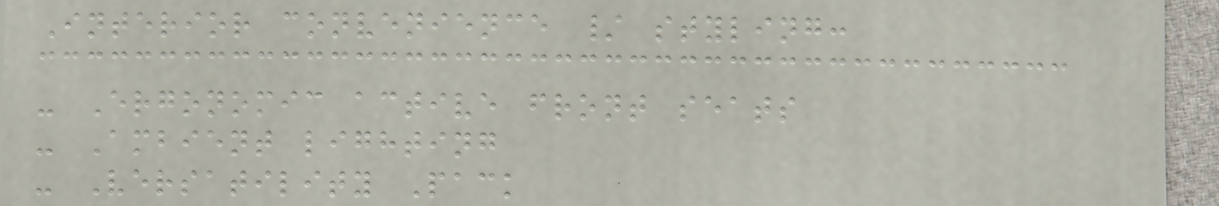Interior convenience / styling:
- Ergonomic active front seats
- Ambient lighting
- Versatility Pack
